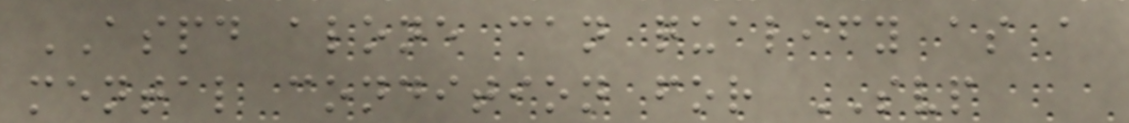ASPD alone can qualify as a
mental condition for SVP
